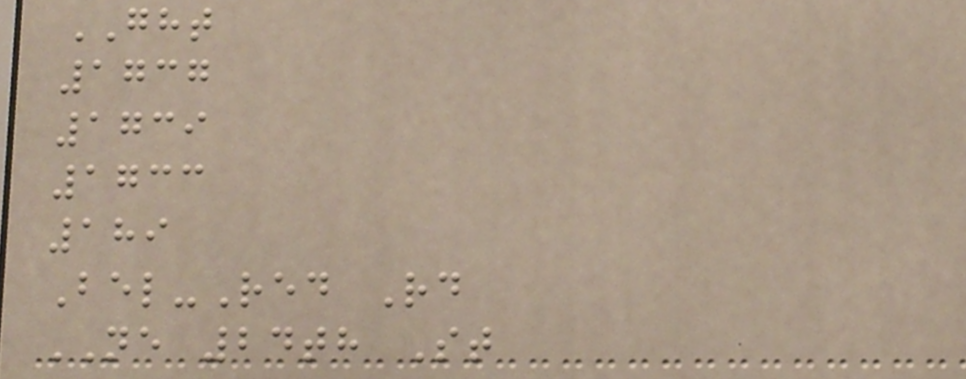GHT
1737
1739
1733
189
Bel-Red Rd
NE 24th St
